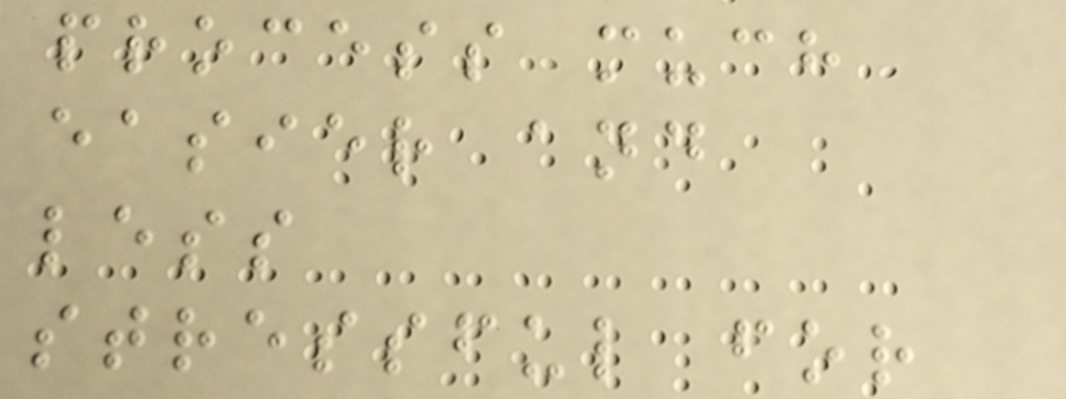process much
easier and
less
stressful for
